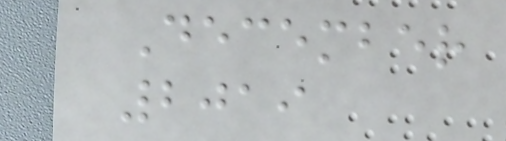December
2019
